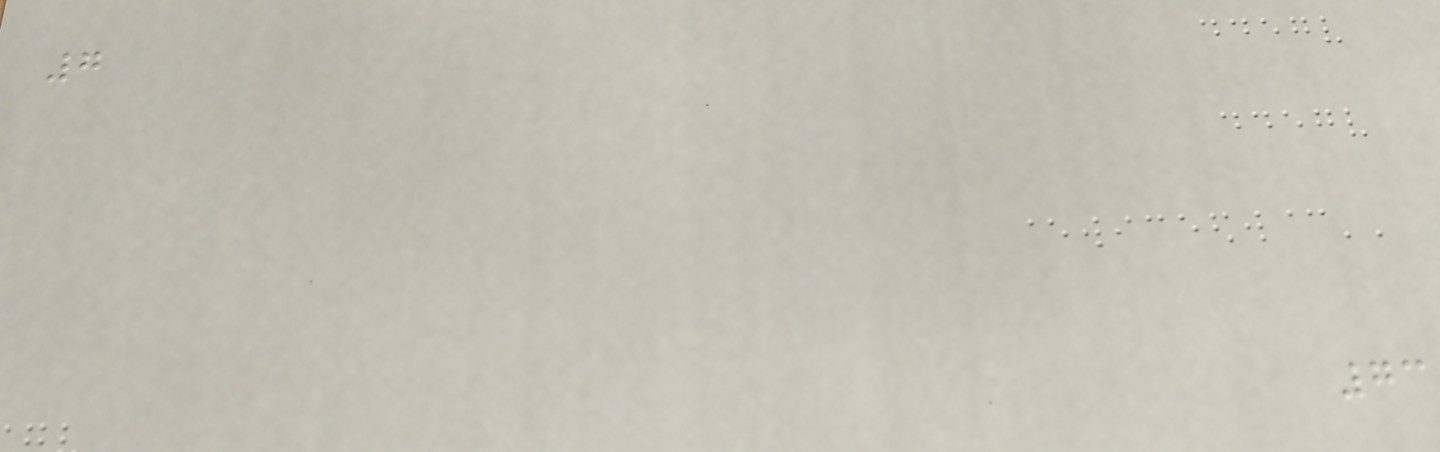7
73
